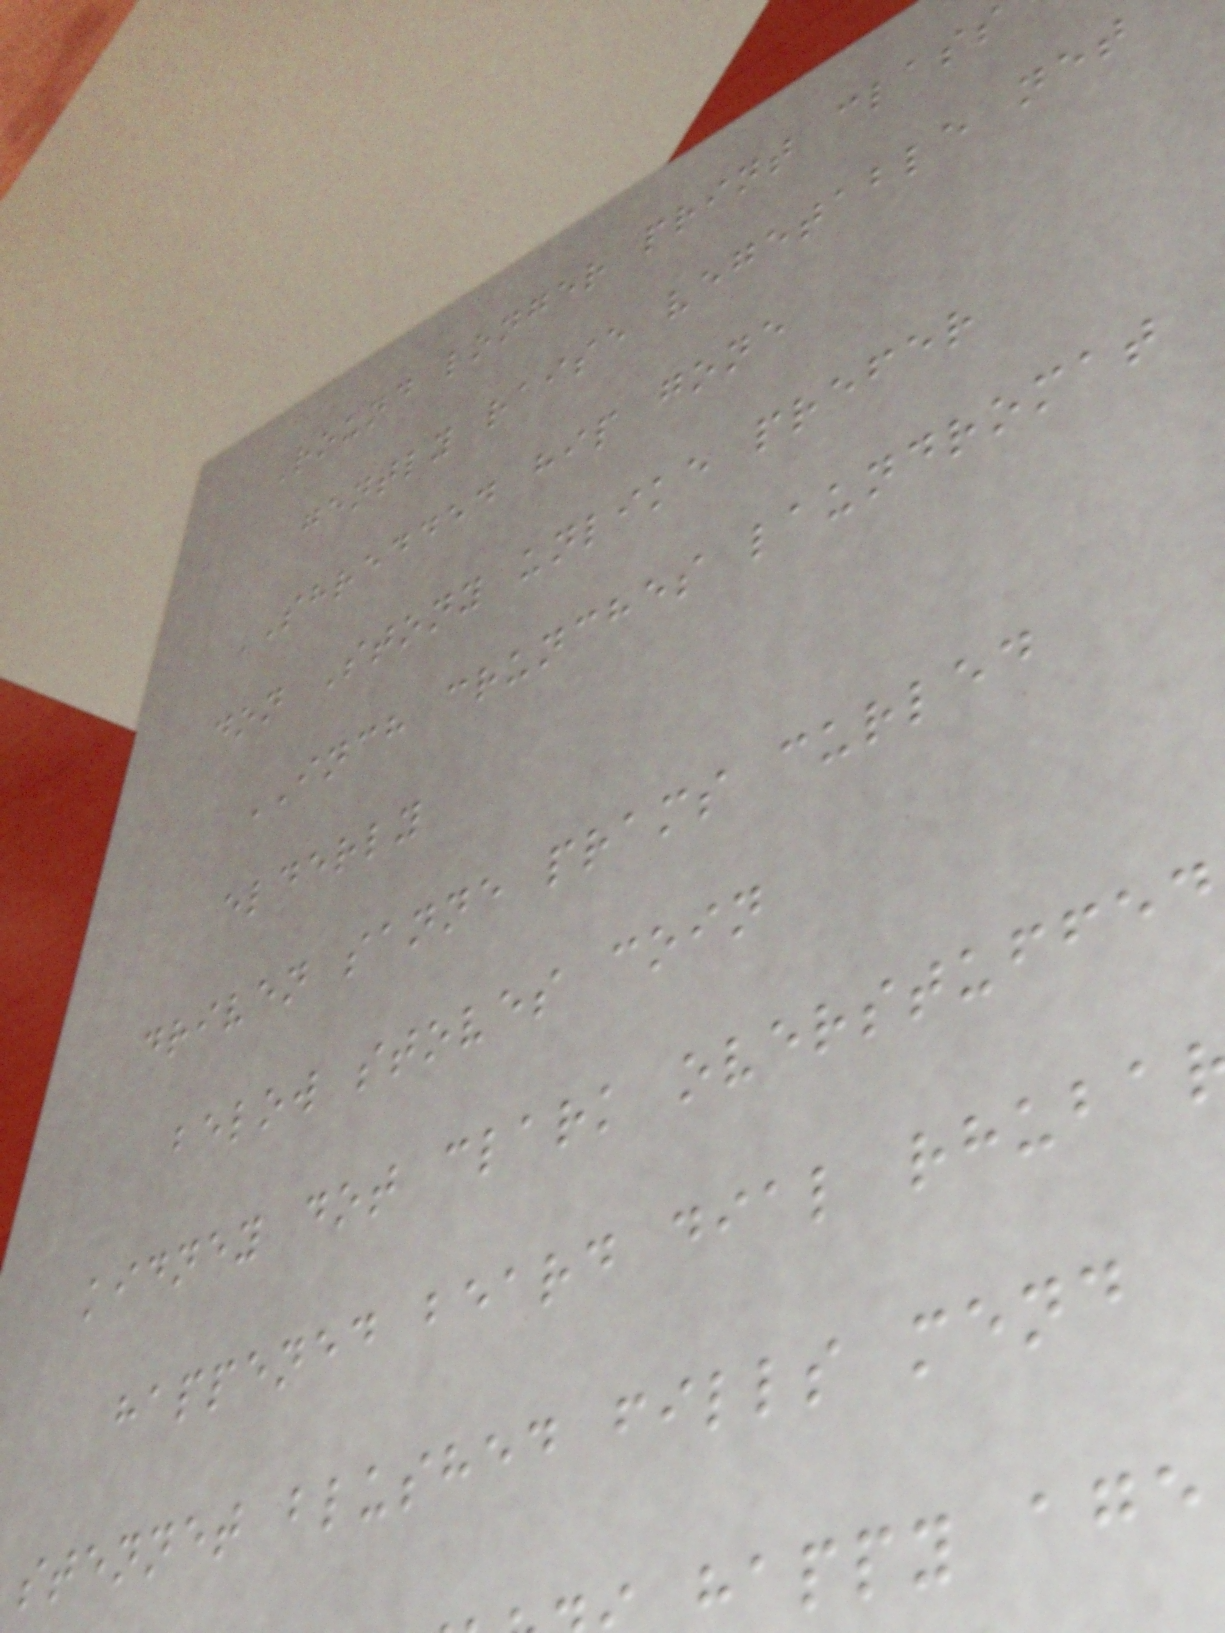Round longer print class
gently raise vegetable net
SHREDDED hip gone
don Stony unlike prefer
INCH crunches laundromat
elderly
driven sanne prams curled
below stoves coin
kidney dot clark overstuffed
happened beard dial rhuba
stennet blushed fills mend
happy age
